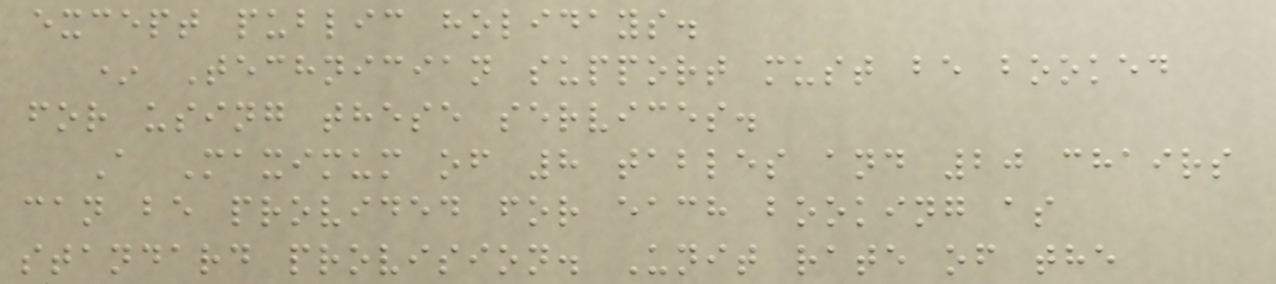except public holidays.
* Technician support must be booked
for using these services.
A Maximum of 8 tables and 20 chairs
can be provided for each booking as
standard provision. Unit rate of the
